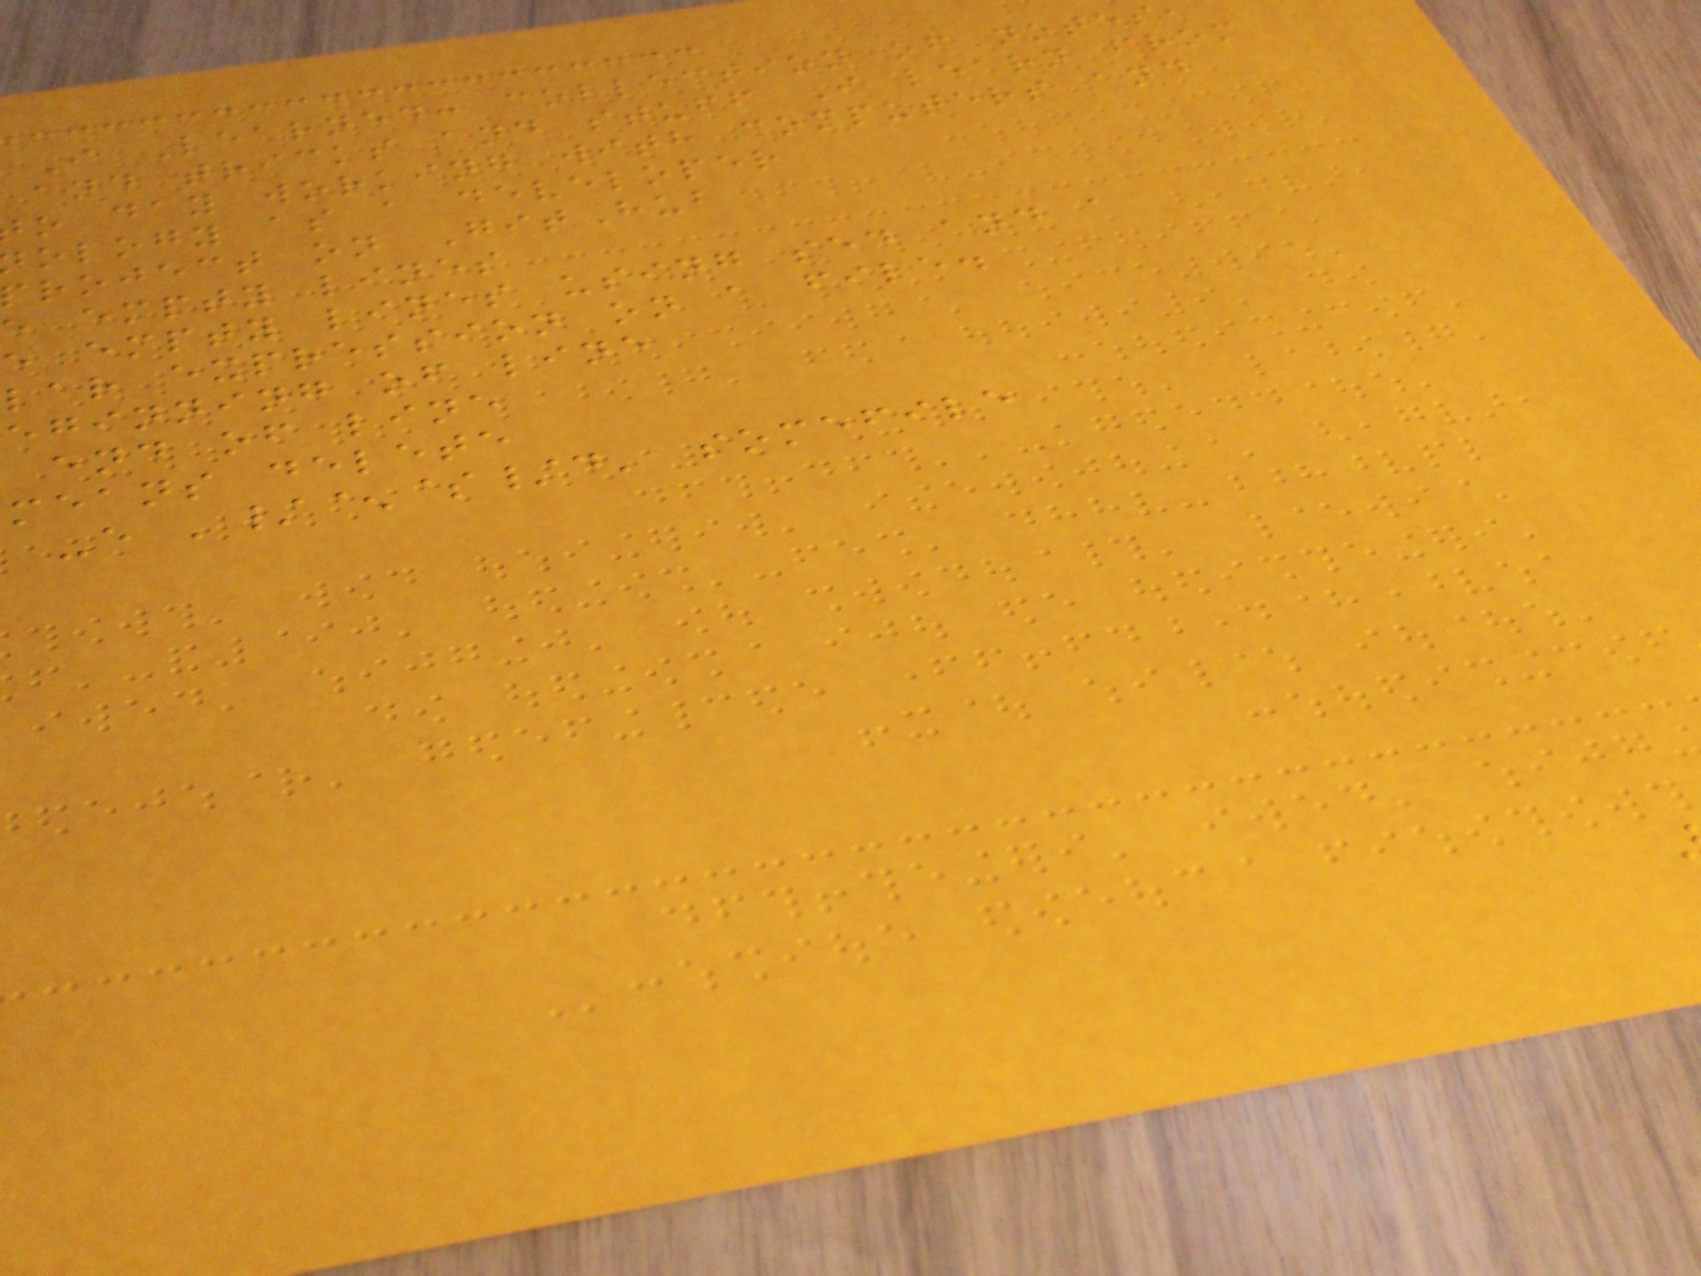I Learned: collection of notes
and tricks and stuff I learn from
o day working with computers and
ology as a developer
roject on GitHub
e empty lines
e empty lines using sed and a
lar expression on a file.
eginning of line
end of line
means delete
-e '/^$/d' somefile
